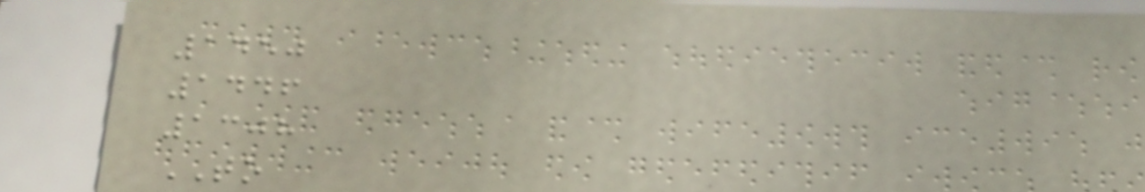1450
1446
1308
TO
